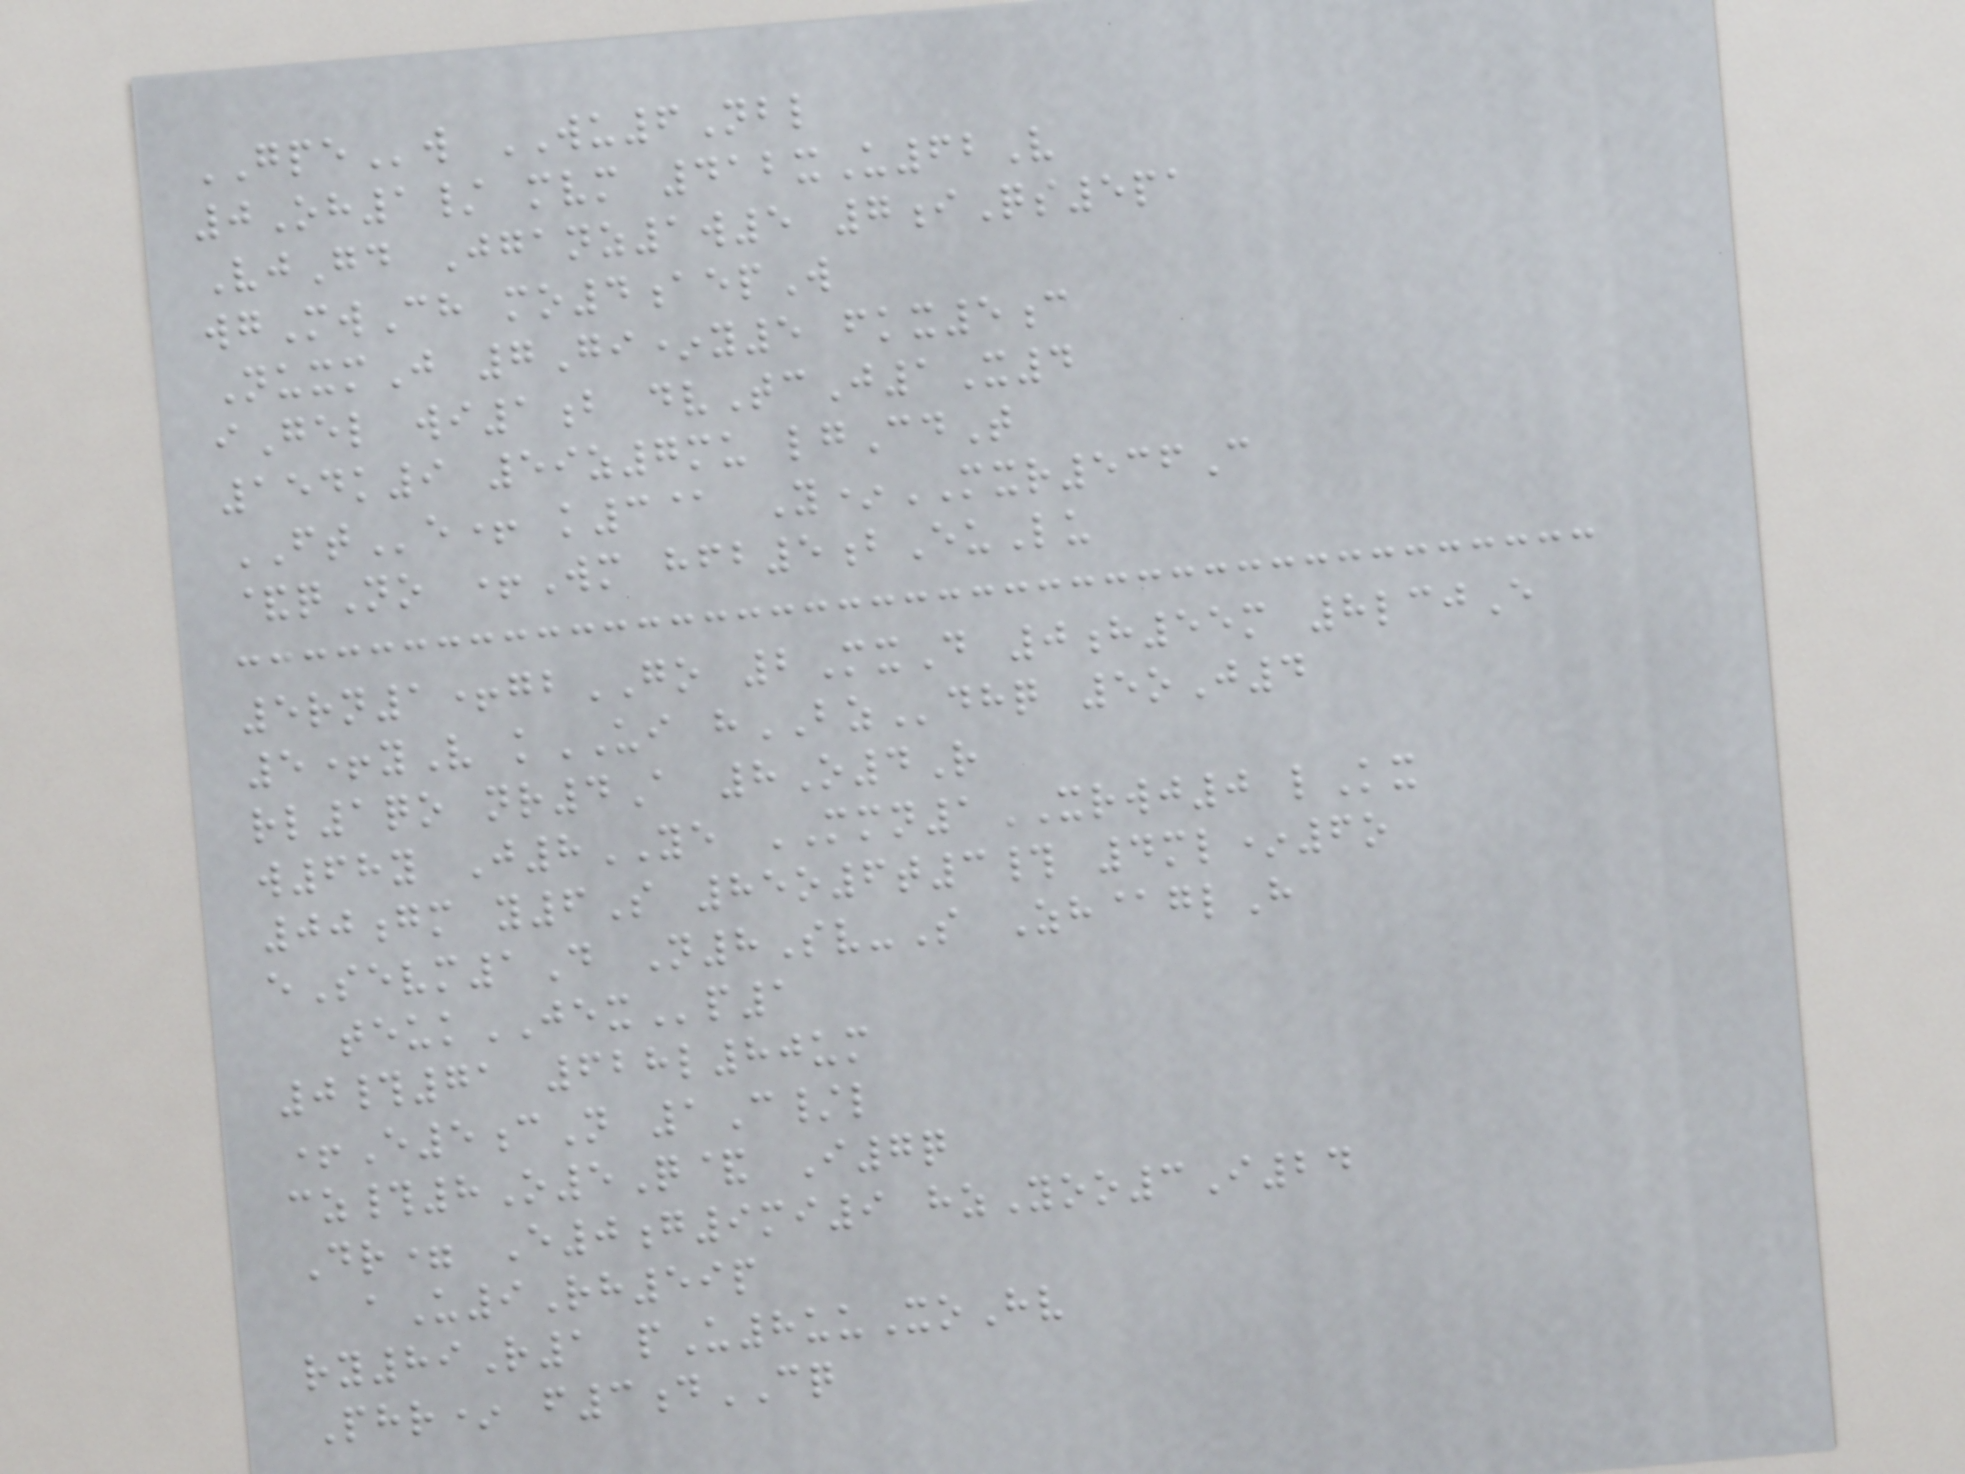GPEw WU6Nbl
0Oh1/ mvm 412xU62V
VjGd Jganz1w5 7iQs5pa
wgMwCh mo4aepW
NuxmJ 7Gi*y5 fkx5c
iGel wi1b dvTcJ1X4
154k9 59z7mu lgCdT
FTe+ k3@ Y*MXR536C
&qNo +Wm hfb5bEuLu
5rn1+gbGO 2MxD 0h55m 8lcjE
5+yV kUI hBZdhq 5oJ4
rl1qo nr4A 8O4R
w68y J8YE MMN1XRWJ0 lKx
00gm y6S 85o6t3# 4ml*6o
eSevm1D N8Sv-S Zh@glH
teukJEXp1
0#71 628l80um
+E5cN 1C/l
cz#8O5Q& I7q
Dr= E0g9mi9 hzYoo3I24
aU9Rh59p
ry89R1 pU8uuXoHv
Phr* f3dCQ
